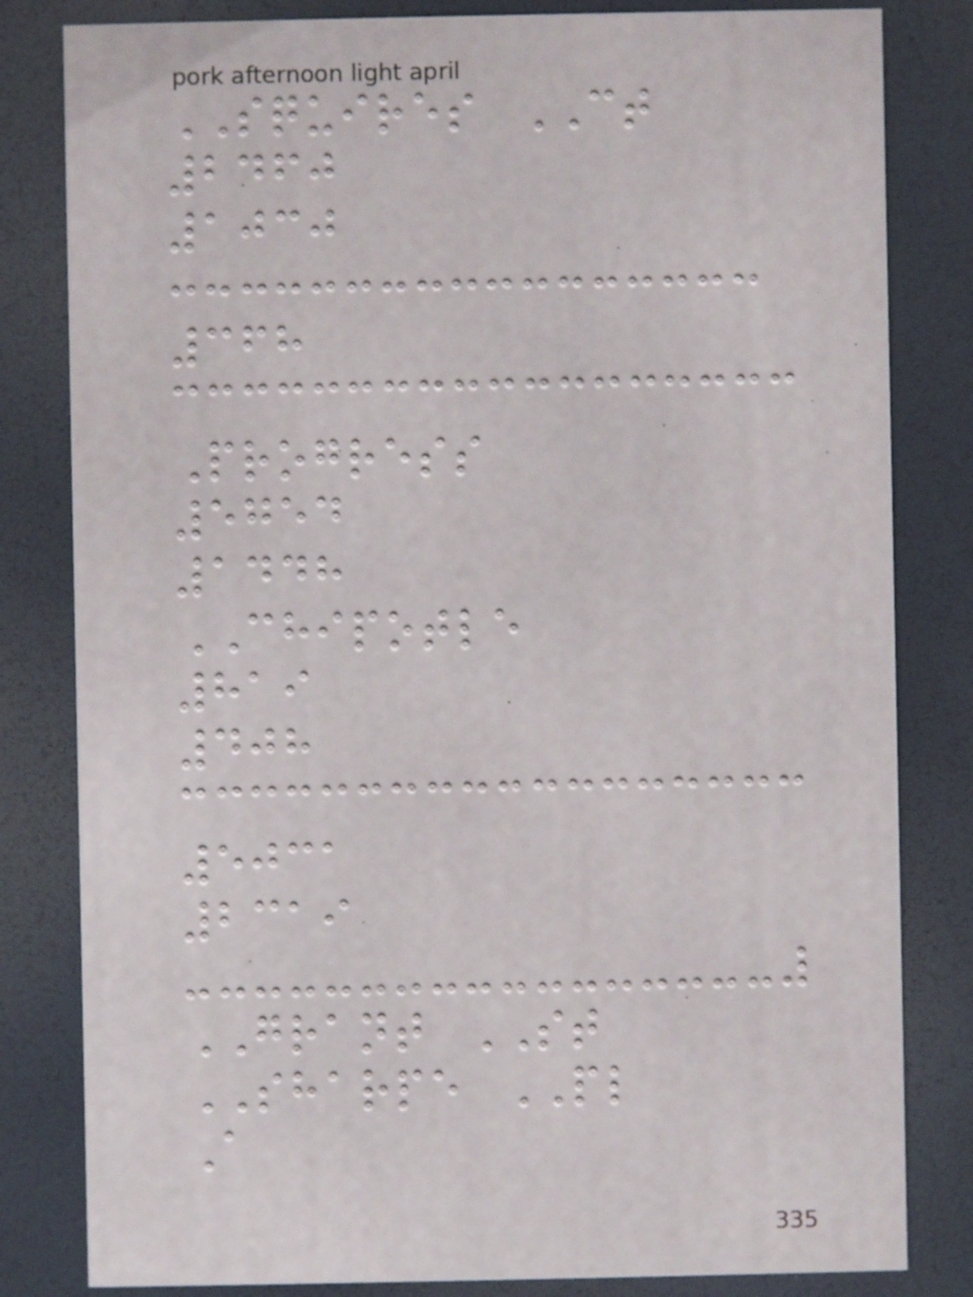SQUIRES CT
2460
1030
368
Progress
5754
1448
CHIPOTLE
819
408
5031
2319
GRANT ST
SHARPE PL
A
